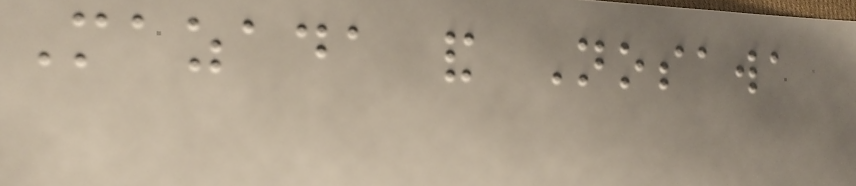Mazada and Nosawa
